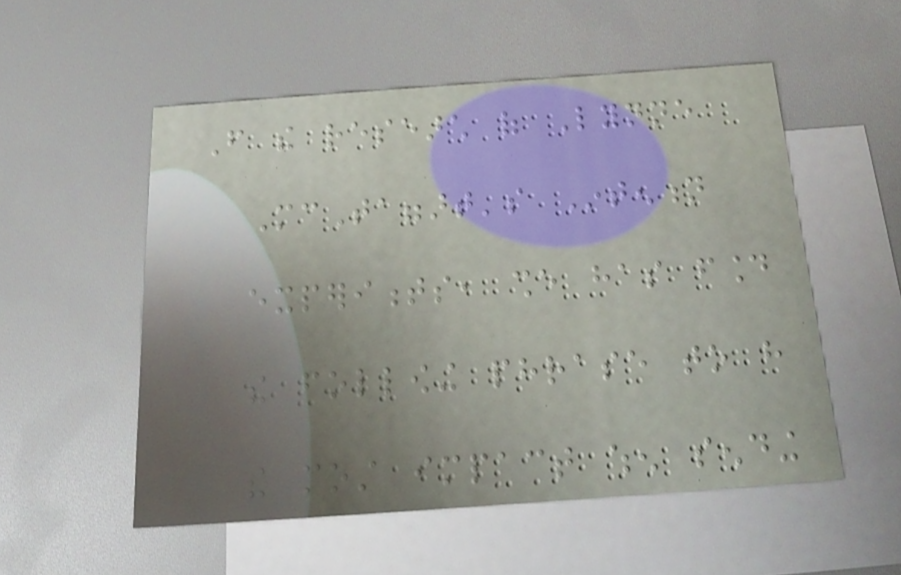From the research of Lynne
McTaggart's Intention
experiments, she has found
the following phrase to have
the most impact when sending
